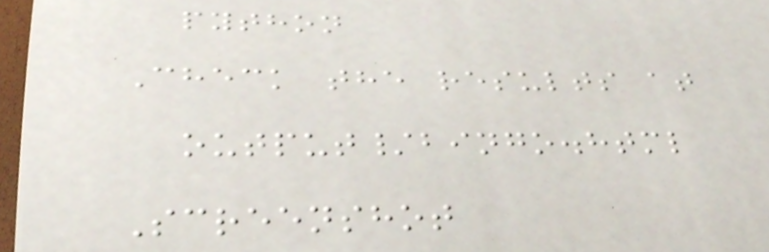python
Check the results at
output/bingo.html
Screenshot
